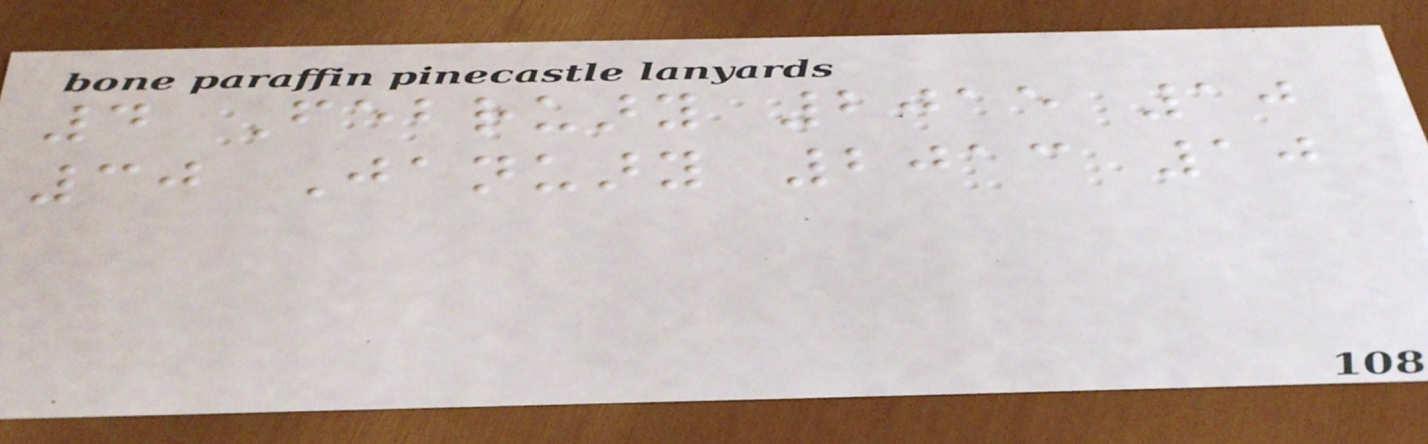4 February 2015 10
30 January 2013 10
